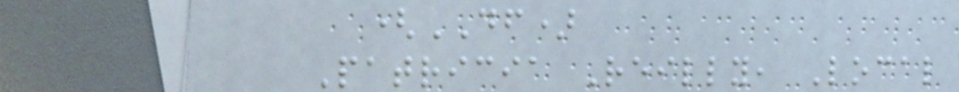(DF)
Patricia Reilly, Local
